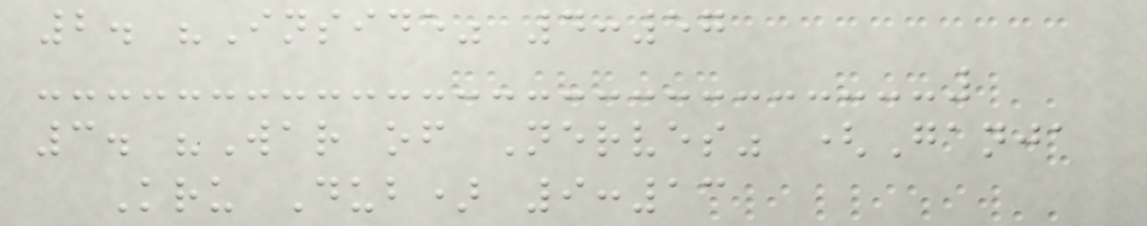2. "Inside" 4:57
3. "War of Nerves" (Ganja
Kru Dub) 9:13
